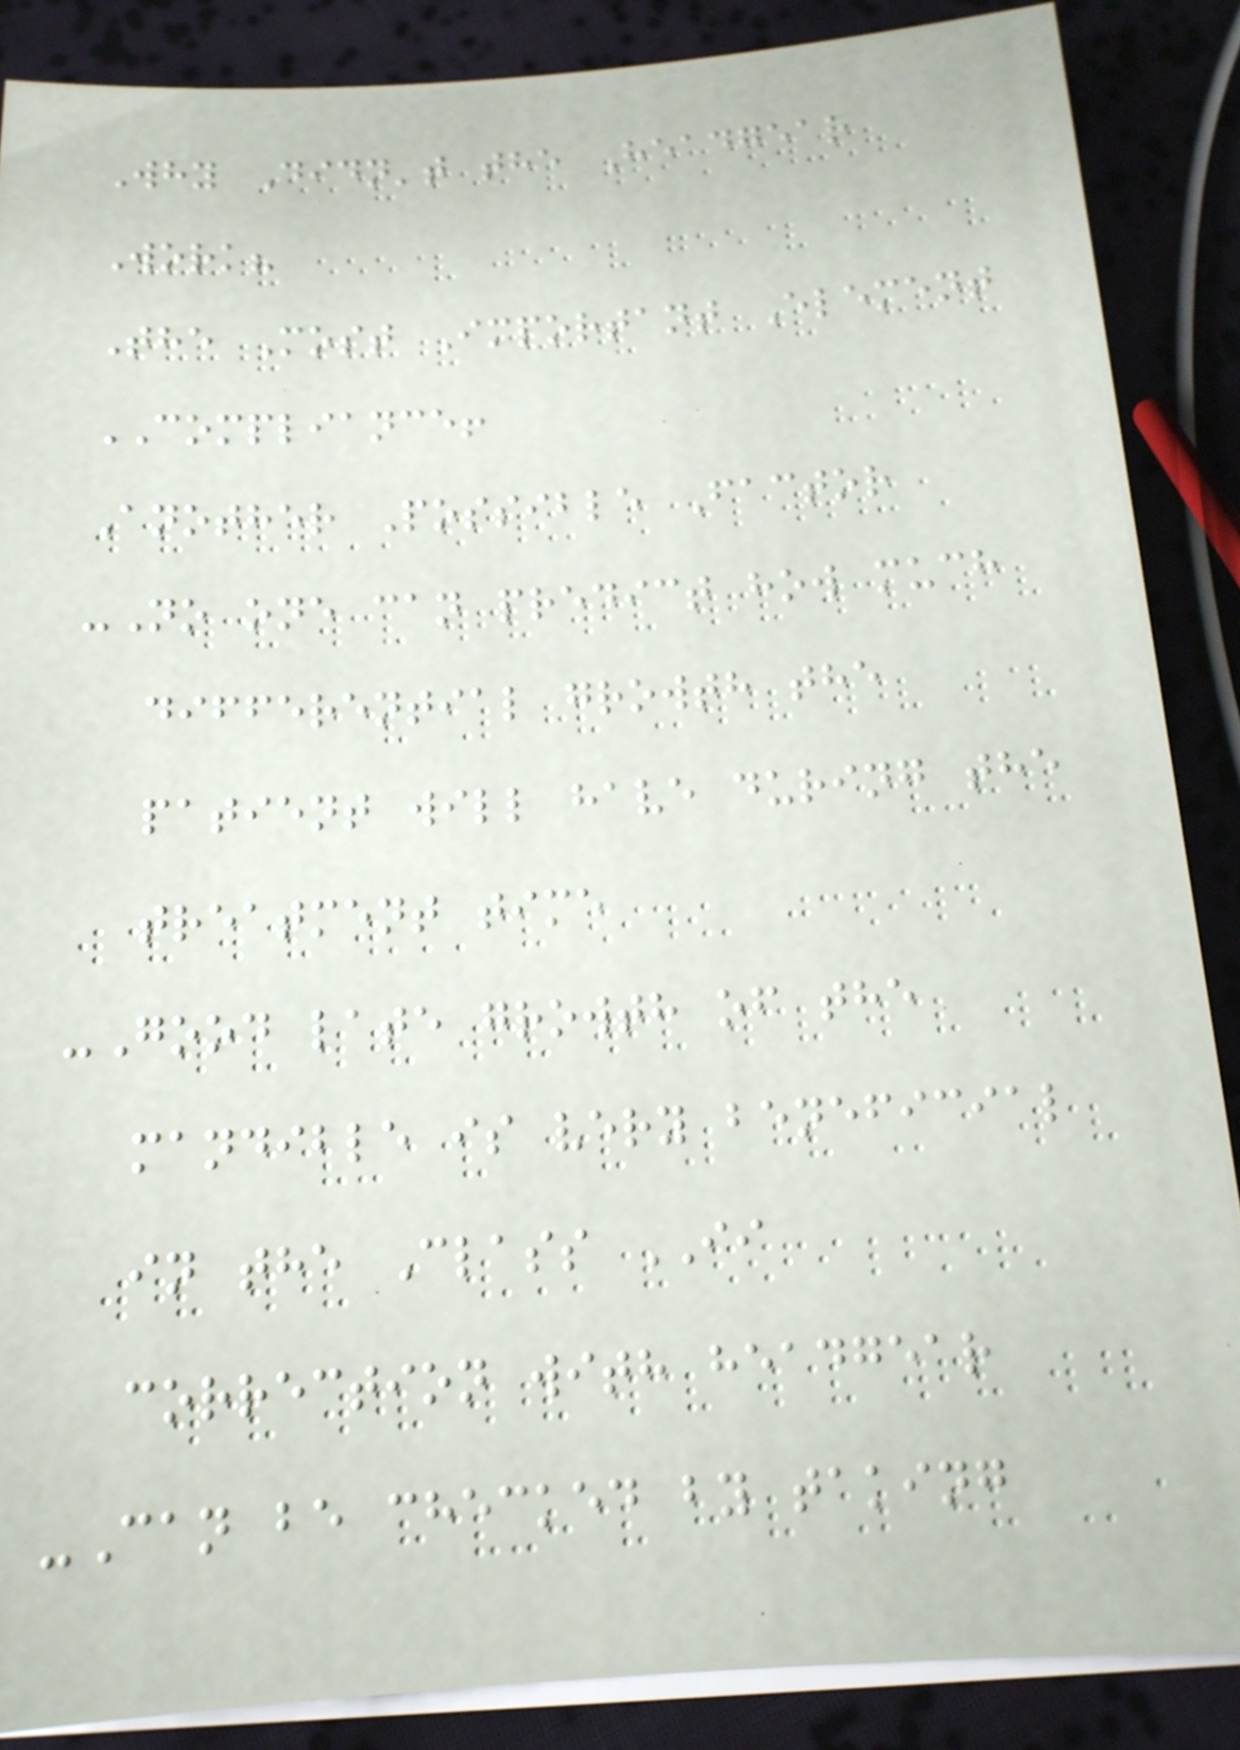Why Didn't the Headgear
Work?
The Most Important Element
COMPLIANCE!
Another Possible Factor
-No one can predict how much
differential growth the
patient will have during the
treatment time
-Good late growth of the
mandible is very beneficial
in the Class II
correction with headgear
-Can be checked by taking
